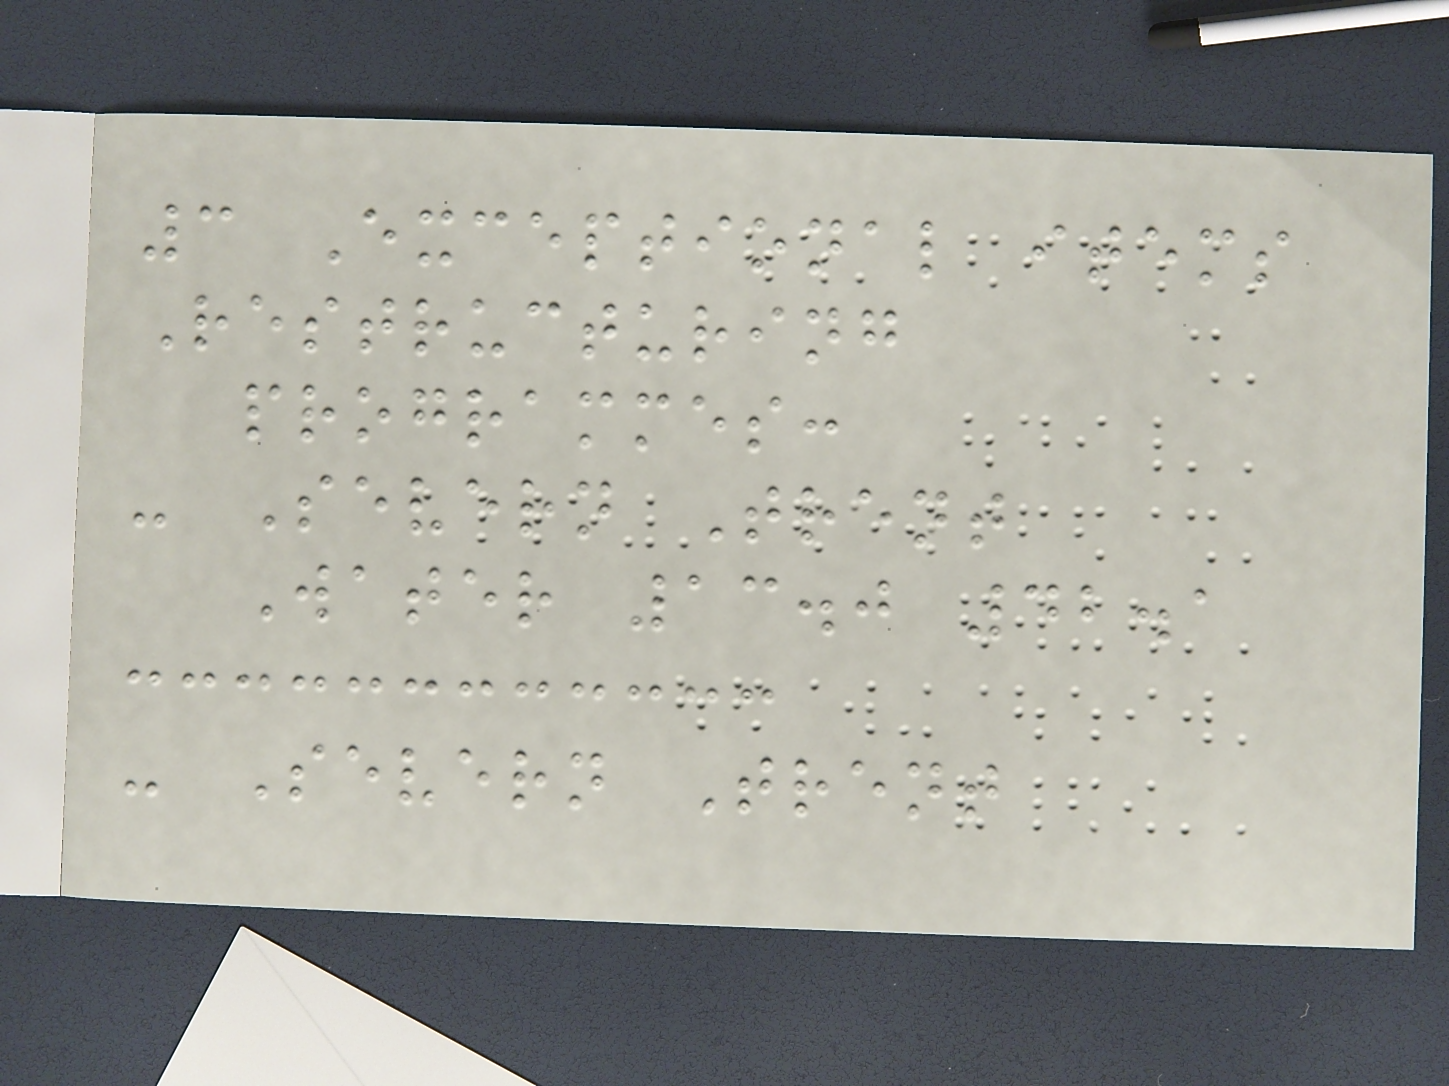3 Exceptional items
Restructuring
programmes:
- Severn Trent
Water 13.0 42.1
- Severn Trent
